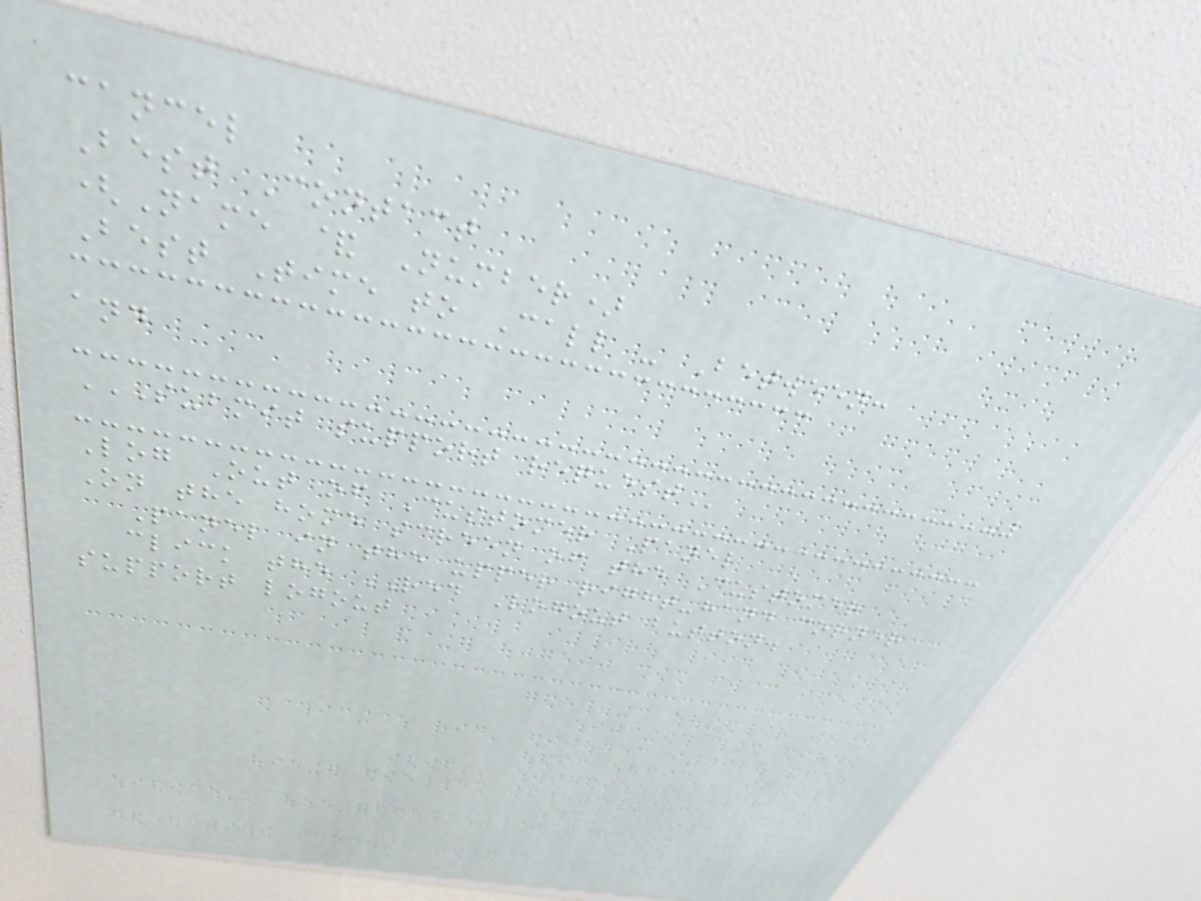cancel
Best Contact
(Name & Number)
Best Time to Call - Between:
and
SUBMIT SUPPORT REQUEST
Log Out of Customer Panel
On the home screen of the Customer
Panel in the upper right-hand corner
click the RED Logout button.
support logout
